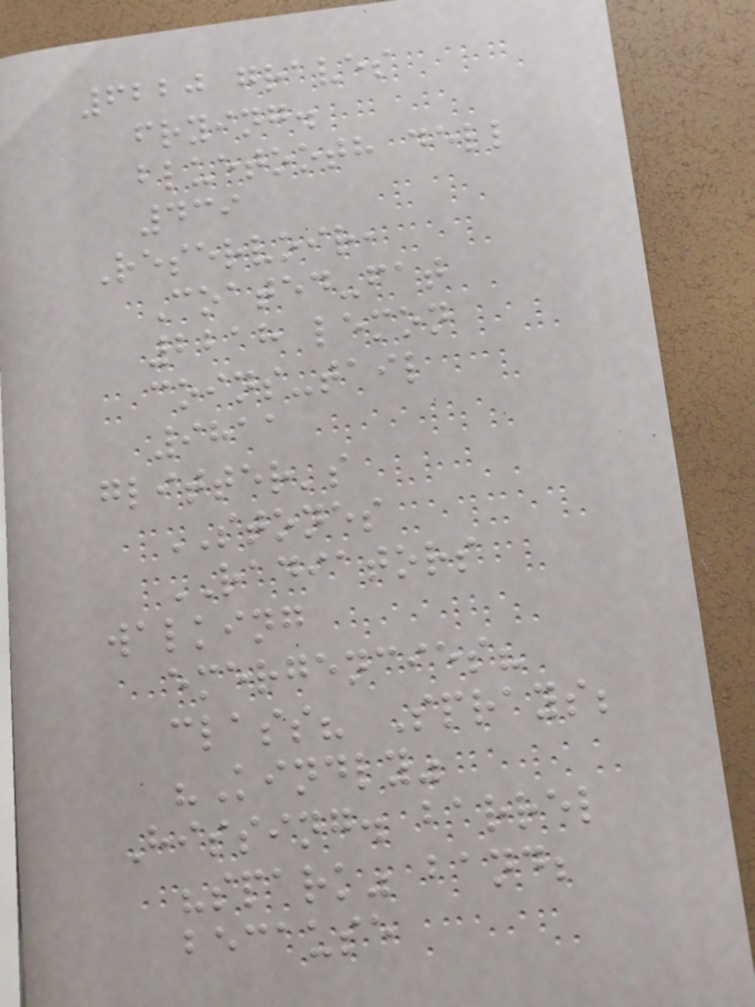6220 graves
frying.
bluetooth dell
439
Reservoir,
Coated-fat
2218 lemon
coins-tail
9811
glitter's
STONES
RADIATORS
walking
emergencies?
class? Sprays;
"Kindly"
Hissing. barrel
"spark" band;
because
